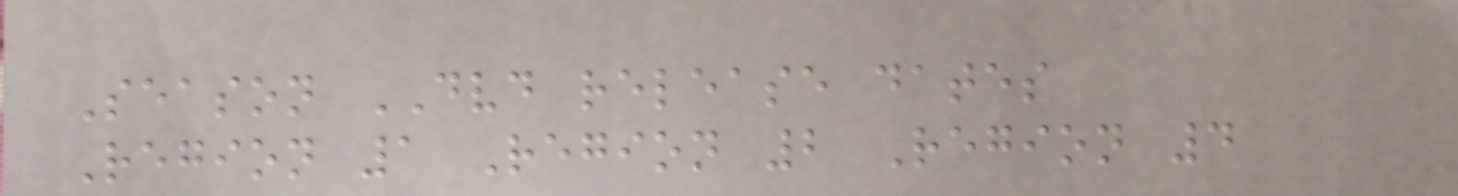Season DVD release dates
Region 1 Region 2 Region 4
